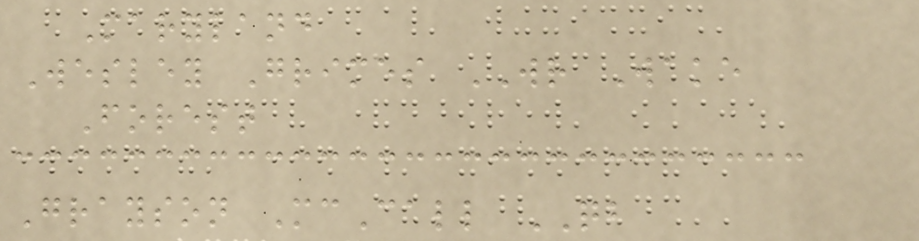Maryland
Wesley Grimes WR Wake
Forest
Grayson McCall QB
